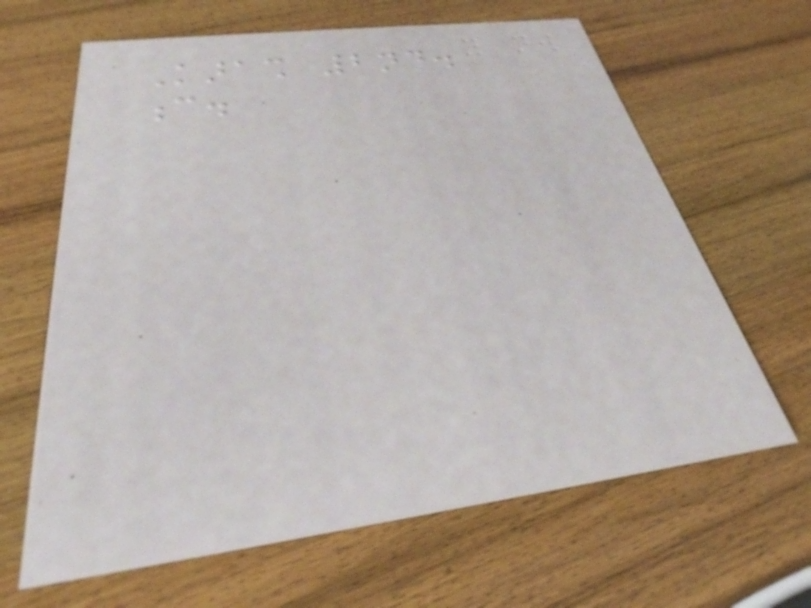Karash 2nd.
c.
